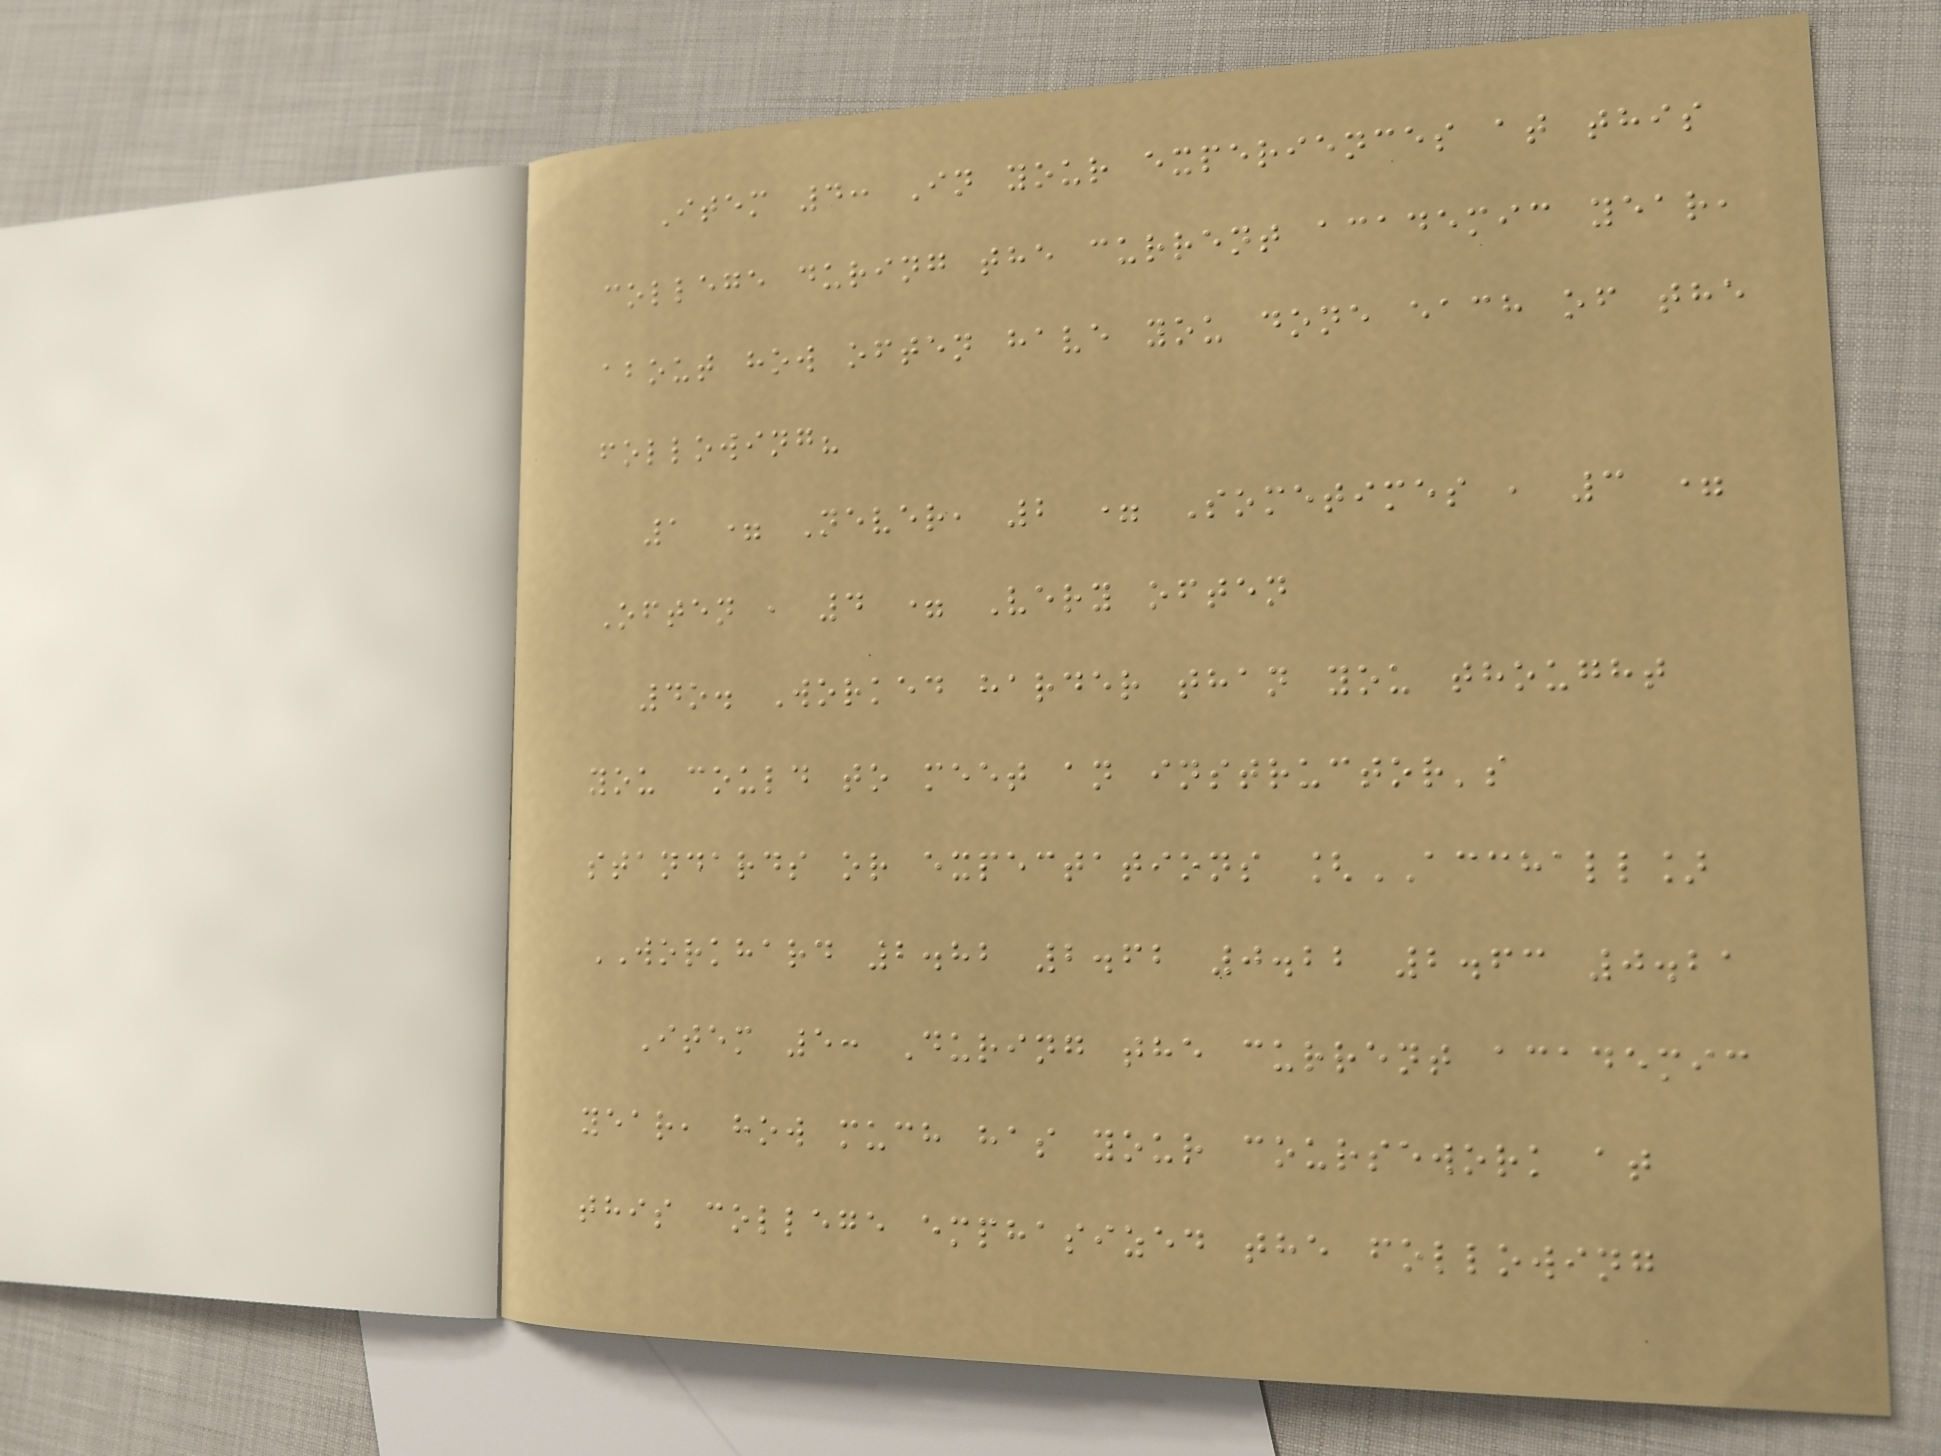Item 4: In your experiences at this
college during the current academic year,
about how often have you done each of the
following?
1 = Never, 2 = Sometimes , 3 =
Often , 4 = Very often
4o. Worked harder than you thought
you could to meet an instructor's
standards or expectations [ACCHALL]
WORKHARD 2.82 2.62 0.22 2.63 0.21
Item 5: During the current academic
year, how much has your coursework at
this college emphasized the following
